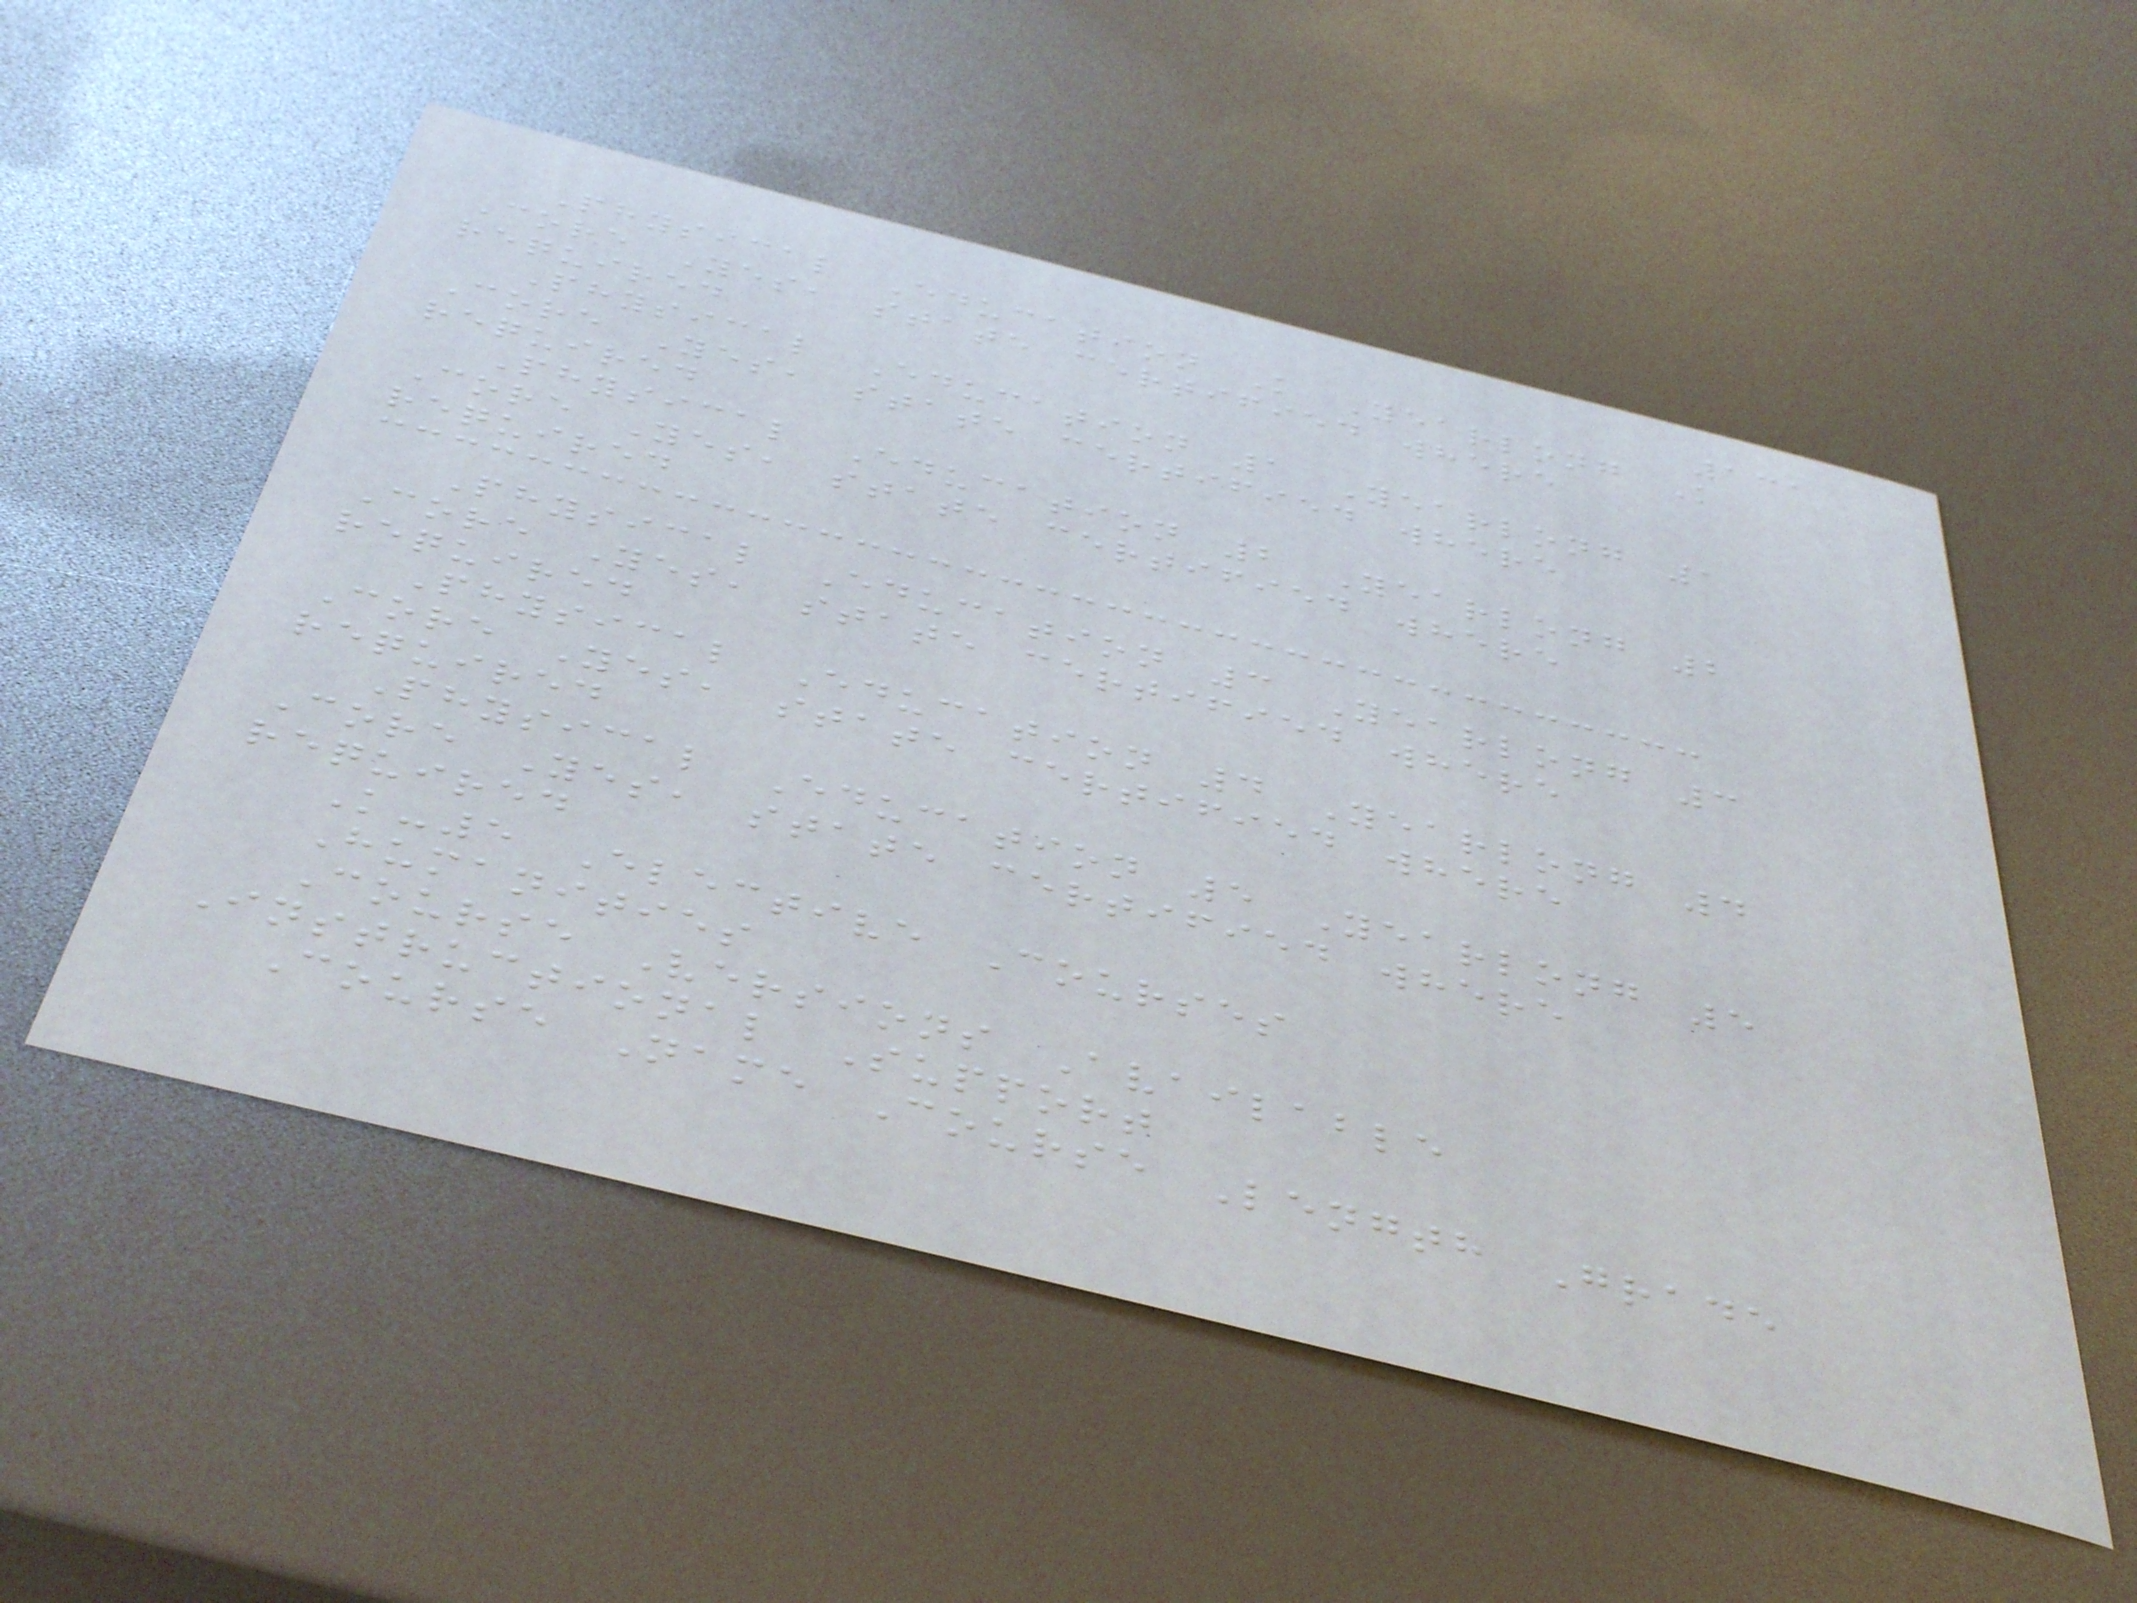131
Physical Education K Yearlong K
Core Yes, state certified where
required
Physical Education 1 Yearlong 1
Core Yes, state certified where
required
Physical Education 2 Yearlong 2
Core Yes, state certified where
required
Physical Education 3 Yearlong 3
Core Yes, state certified where
required
Physical Education 4 Yearlong 4
Core Yes, state certified where
required
Physical Education 5 Yearlong 5
Core Yes, state certified where
required
K-5 Elective Courses
Humanities
Course Versions Available
Instructional Support
Course Name Course Length Grade
